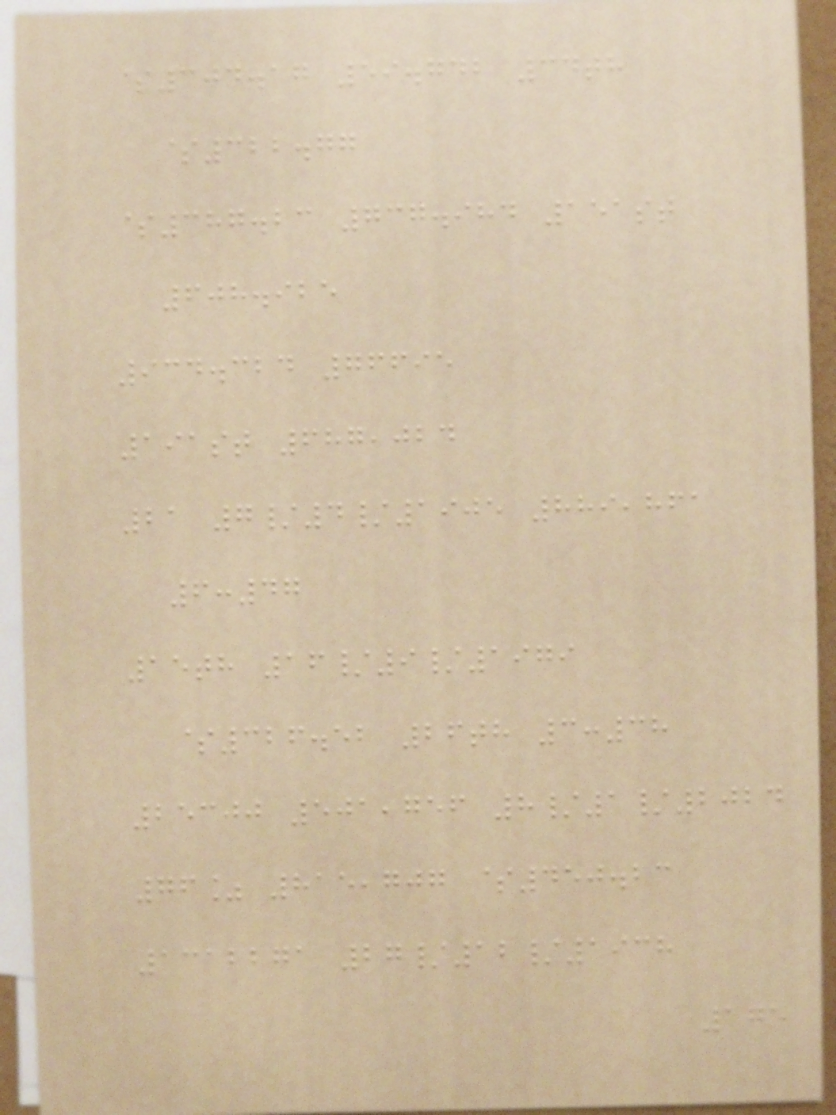$304.17 59.742 34th
$322.77
$387.23 737.984 151st
608.925
934.324 76695
191st 687,024
21 7/4/1905 889,861
6:47
15th 16/9/1979
$326.52 26th 3:38
25300 501,756 8/1/2024
76% 815,707 $450.23
1312271 27/12/1938
175
